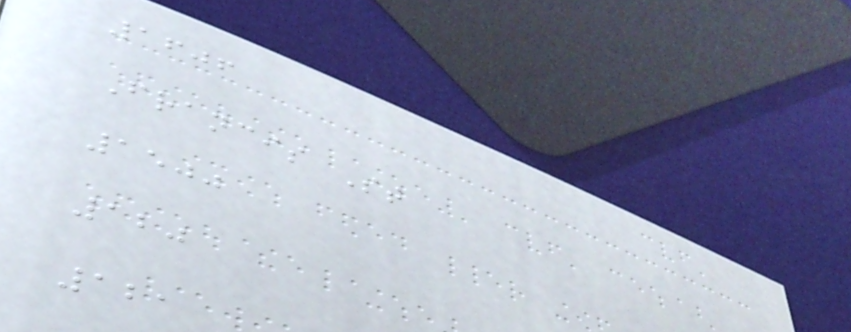1606
Francis St
1500
120
121
